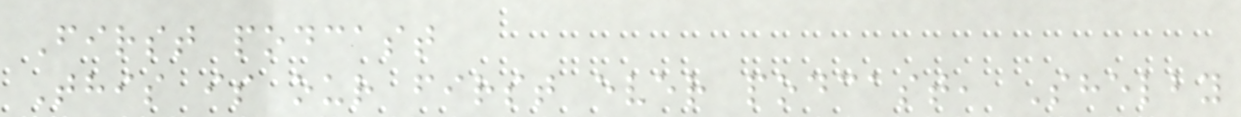First podcast
This is our first ever podcast, Shelby
